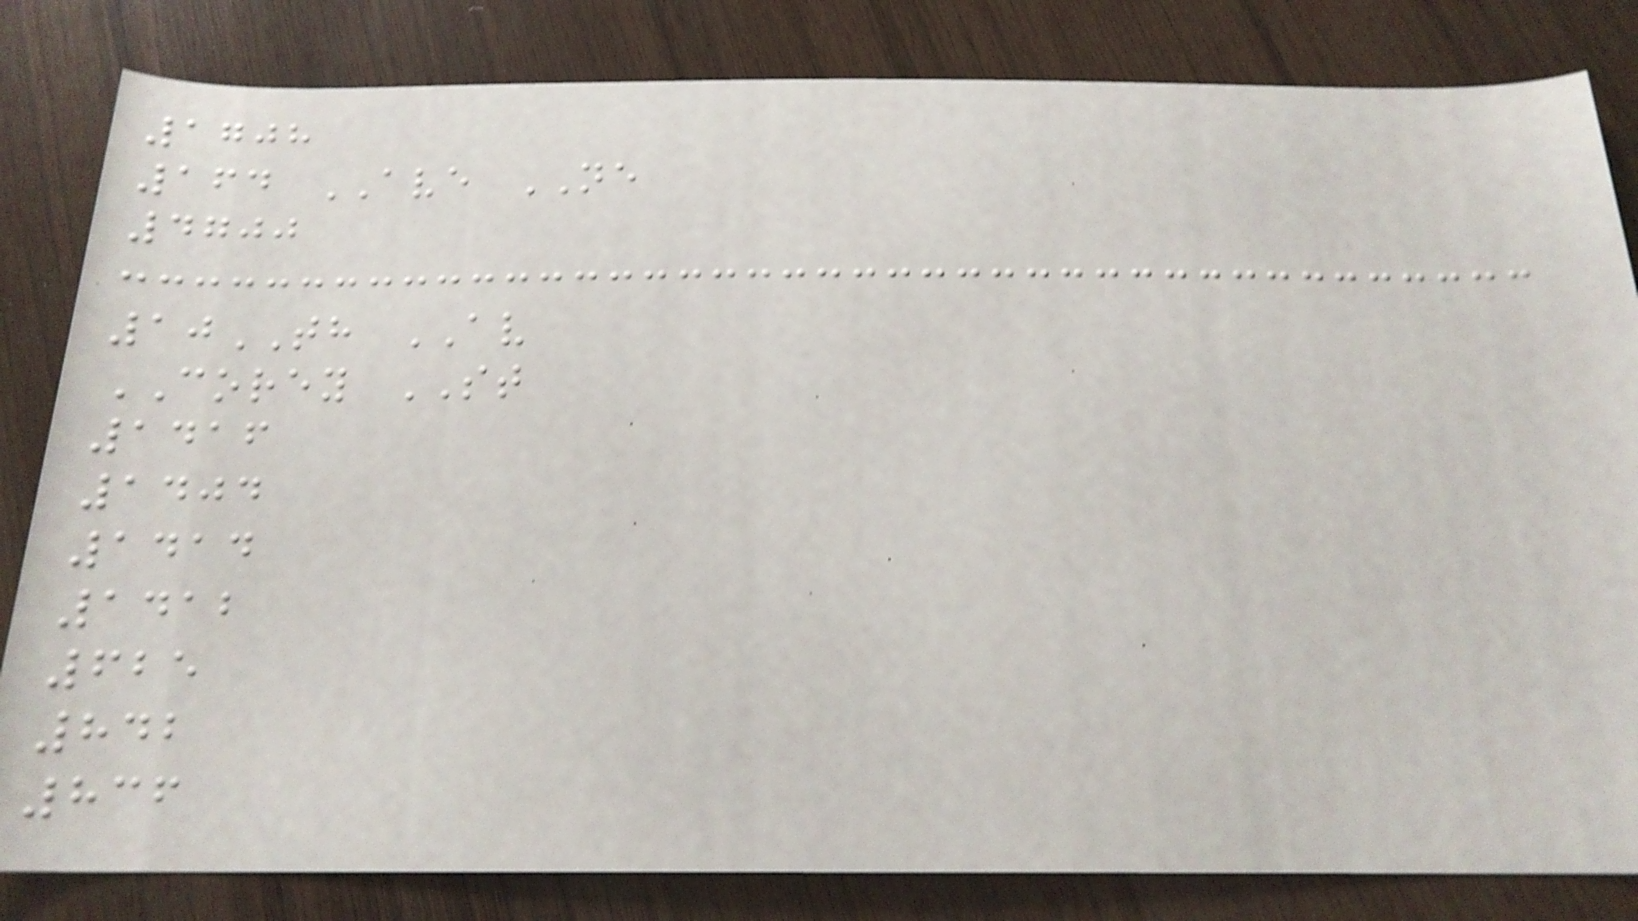1708
164 AVE NE
4700
10TH AV
COREY ST
1416
1404
1414
1412
625
842
836
